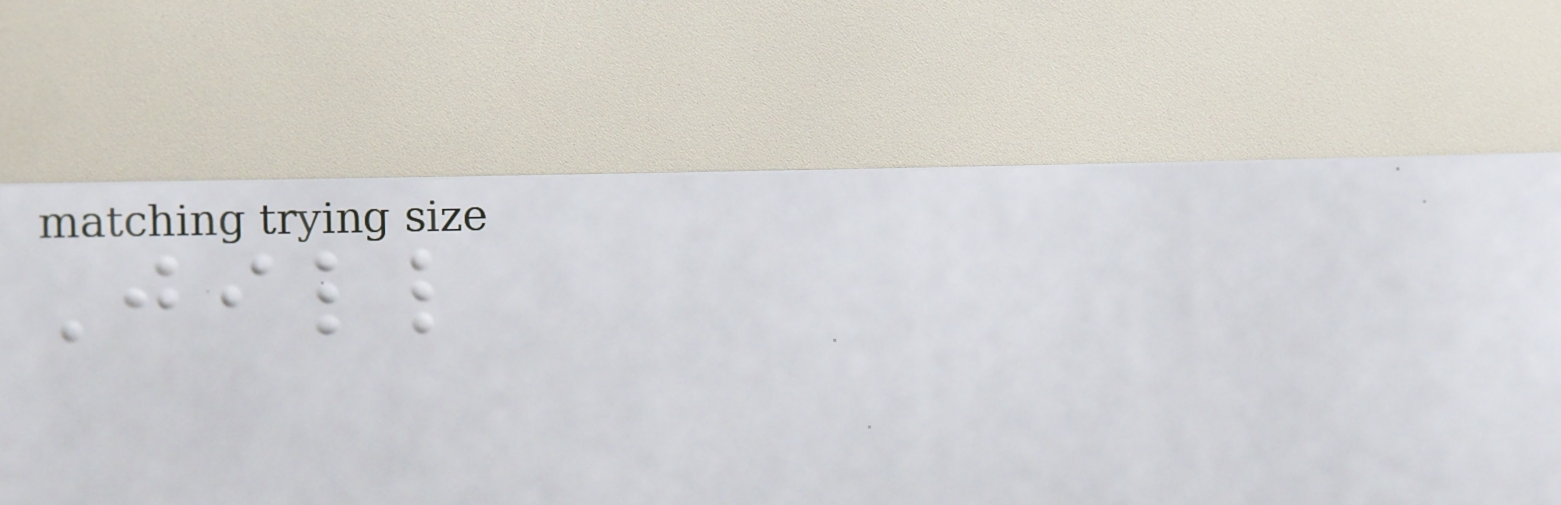Jill
